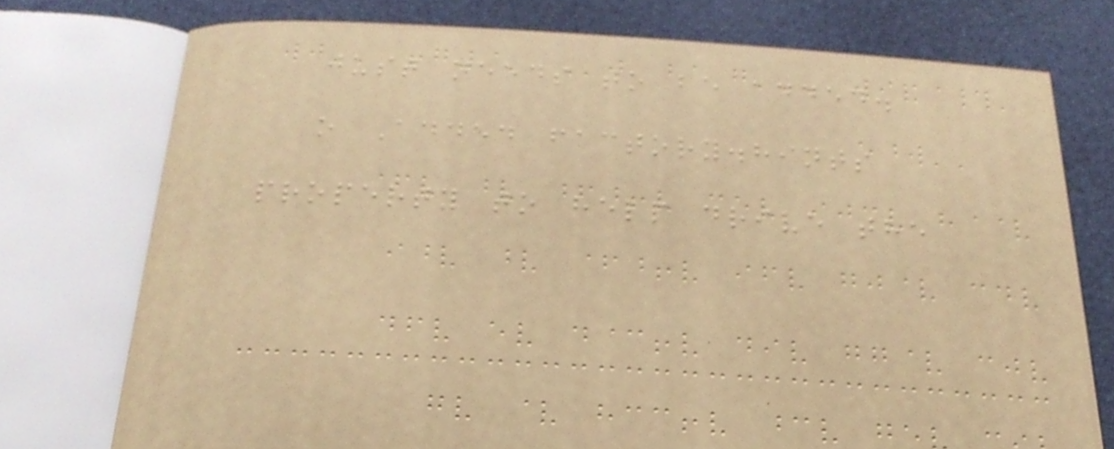just needs to be added.
o Added factory.hints
property to help drive the
